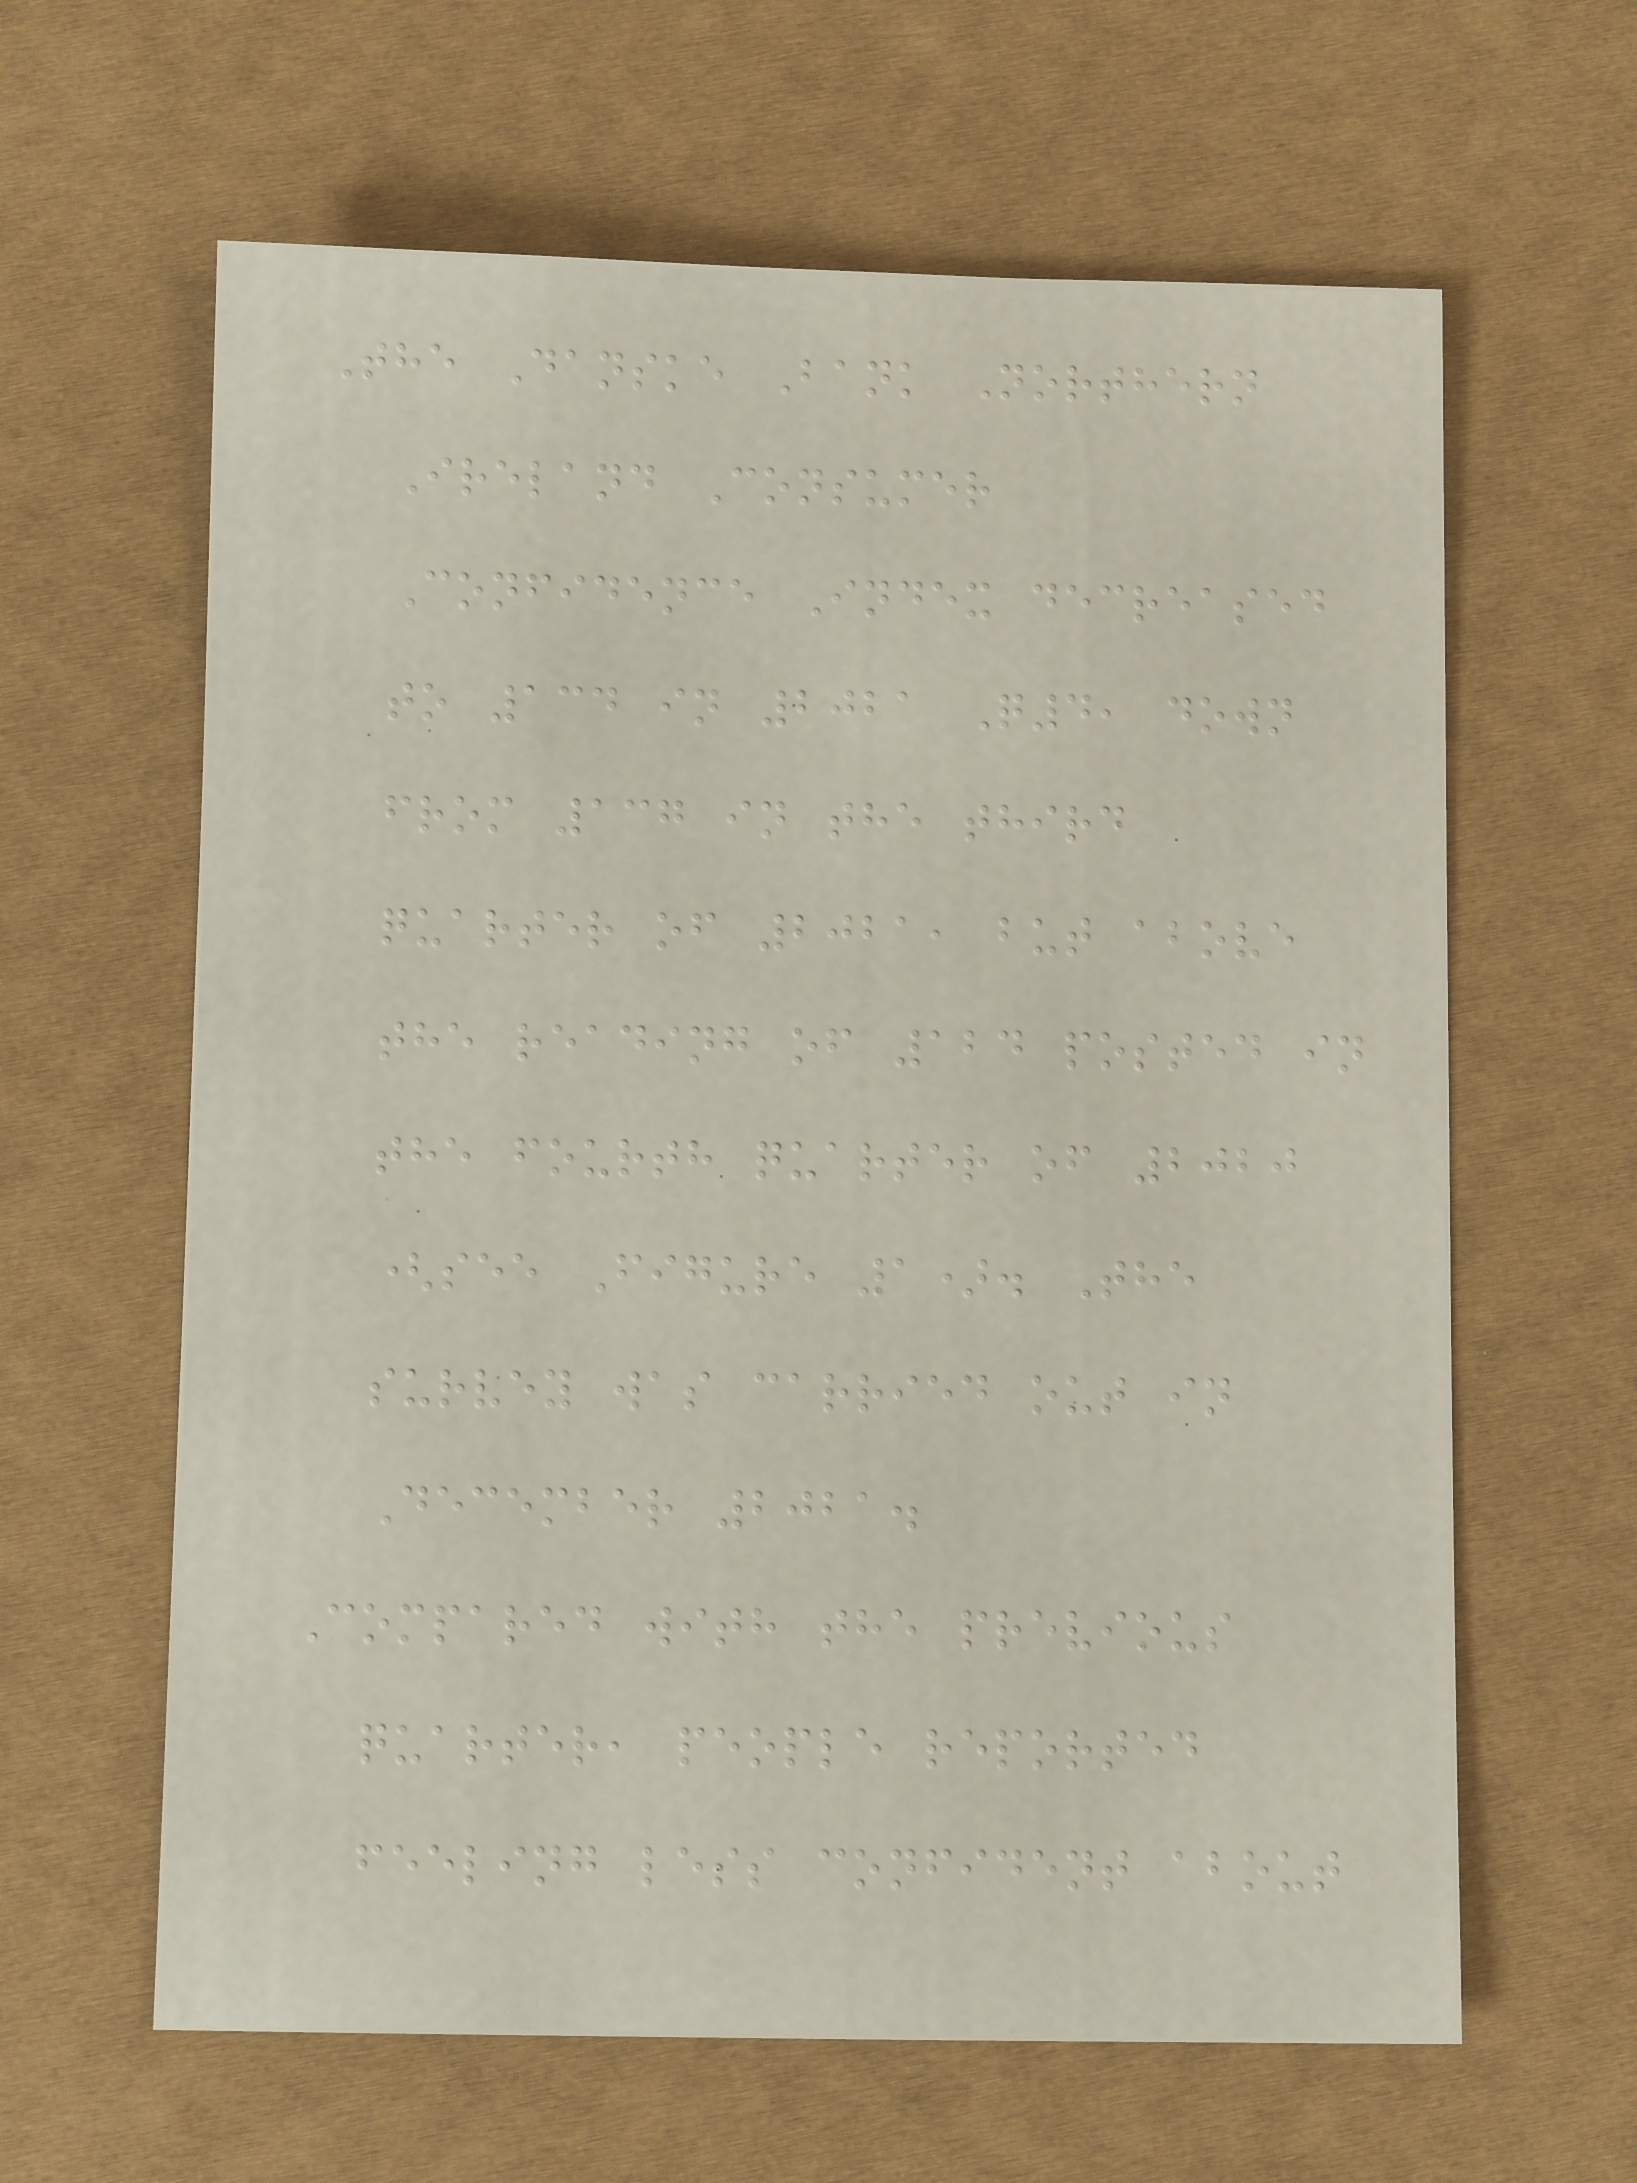The Danske Bank Northern
Ireland Consumer
Confidence Index decreased
to 134 in 2021 Q4, down
from 137 in the third
quarter of 2021, but above
the reading of 124 posted in
the fourth quarter of 2020
(see Figure 1). The
survey was carried out in
December 2021.
Compared with the previous
quarter, people reported
feeling less confident about
